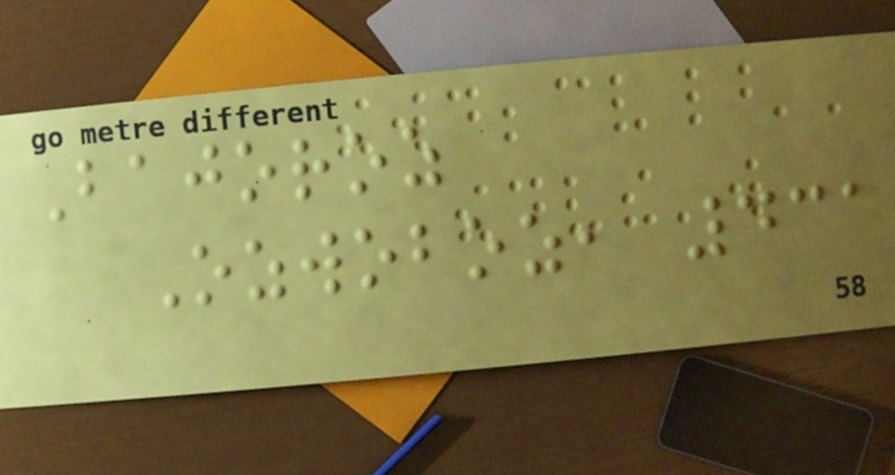Bajoroz
Ozwoboz, 431
